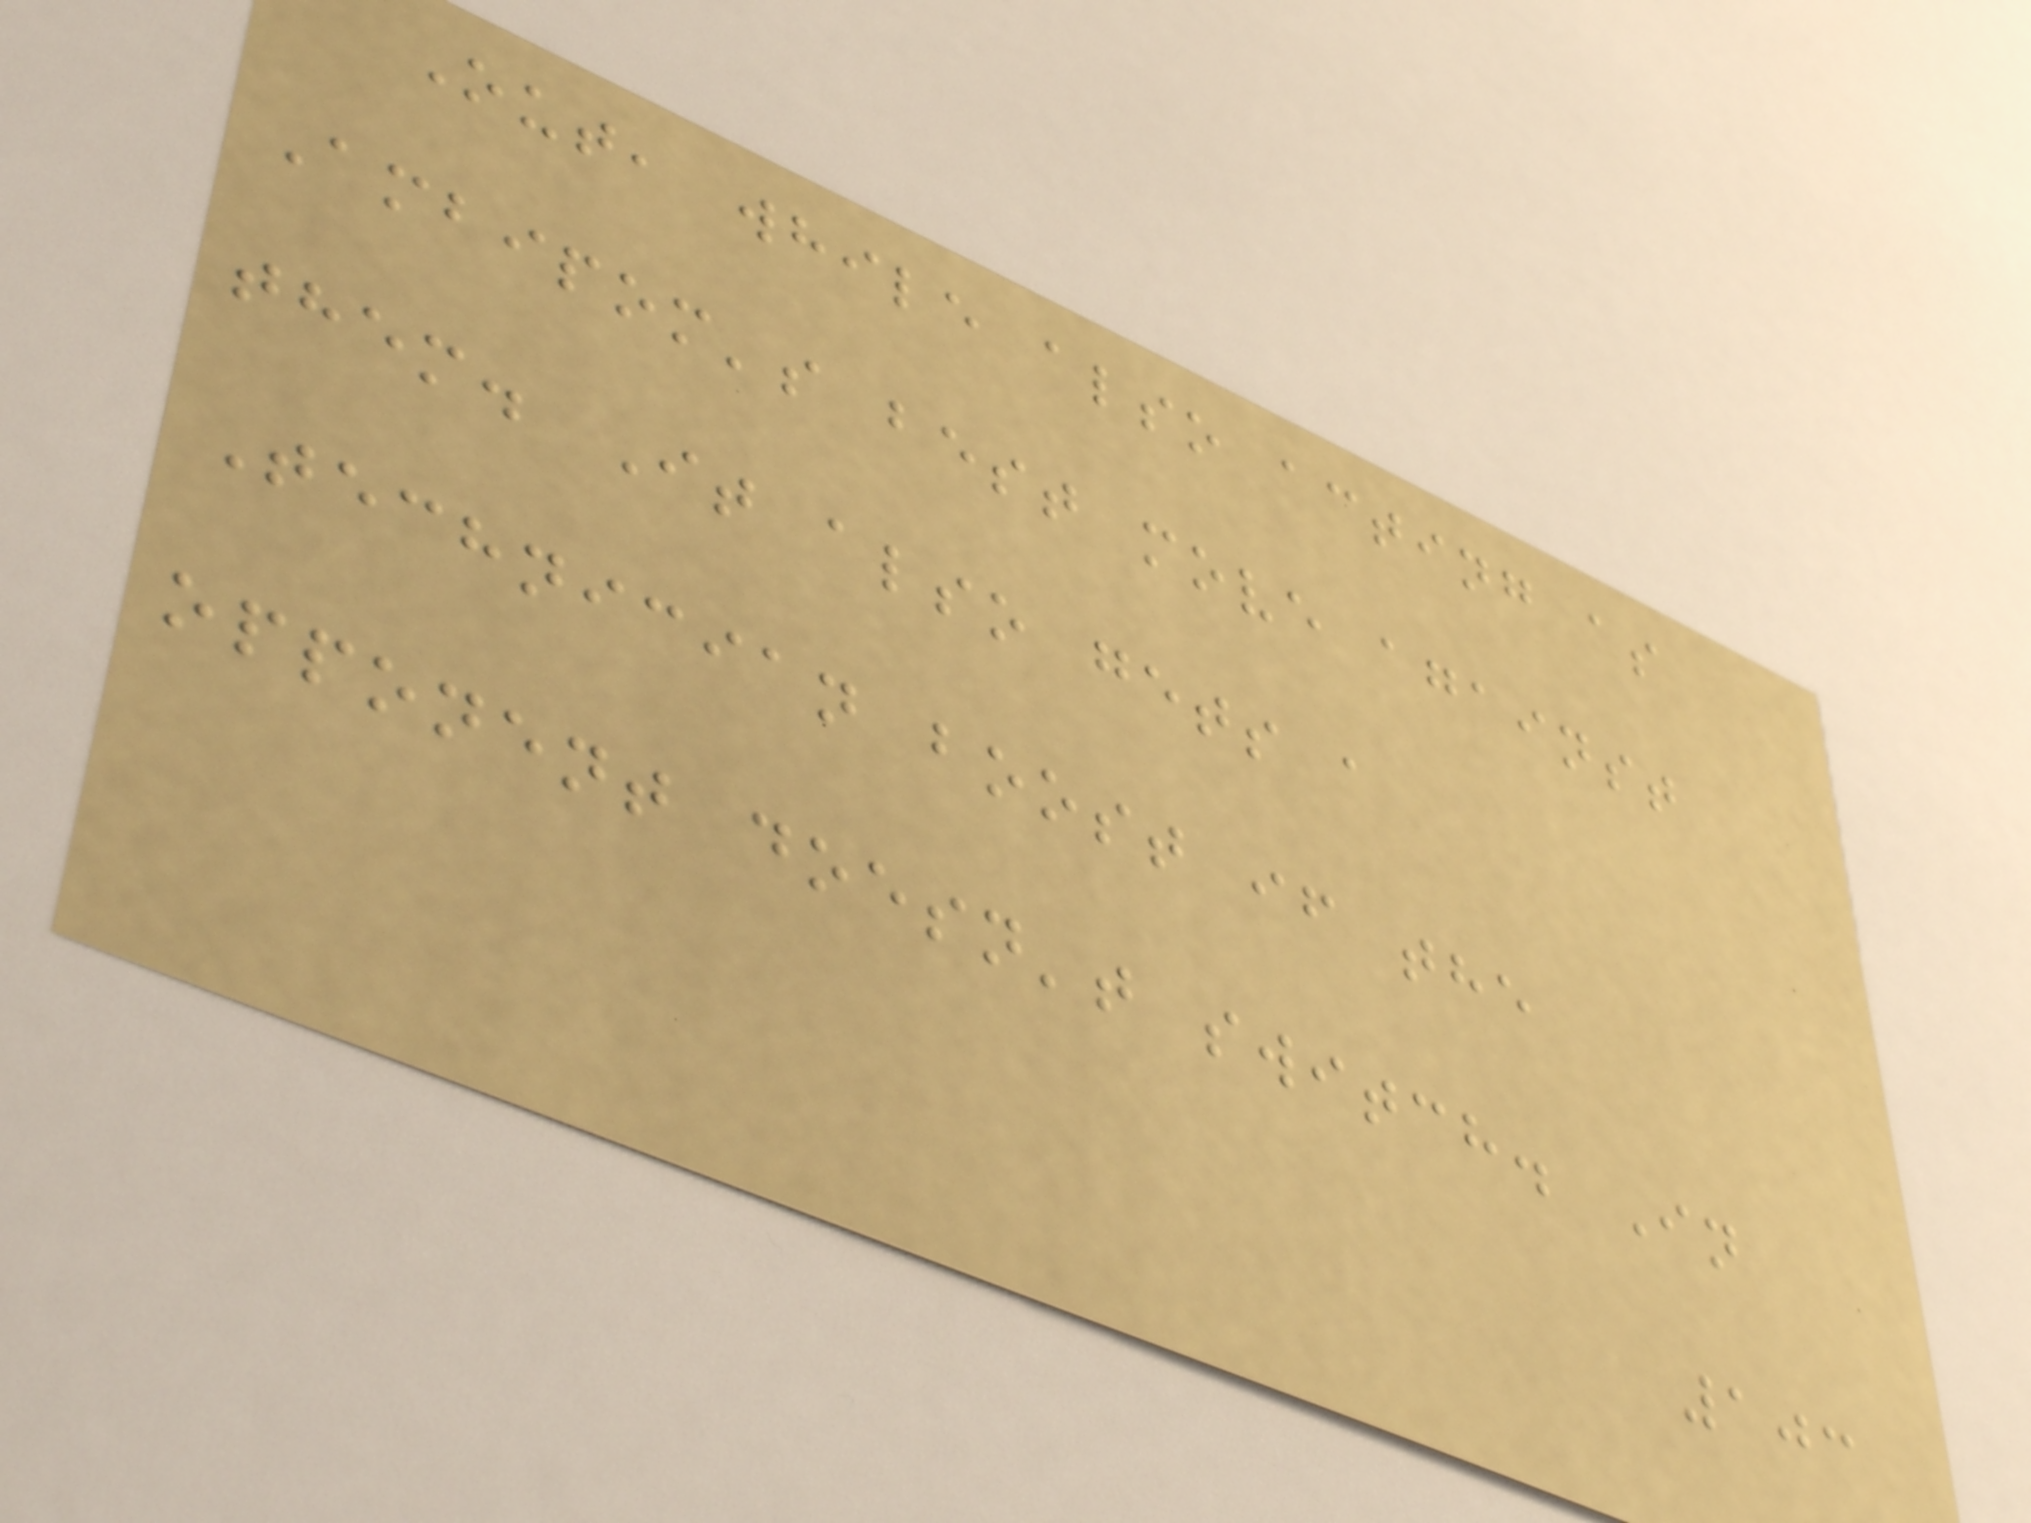Out, while also acting as
Ambipom's best move against
them. It also gets a
Technician boost if the
opponent doesn't switch. In
103
